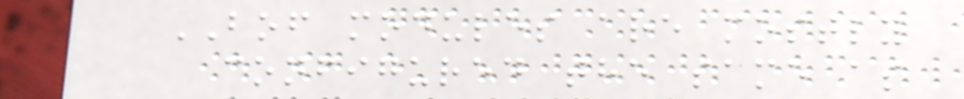BOF modules are mostly
configured the same as
